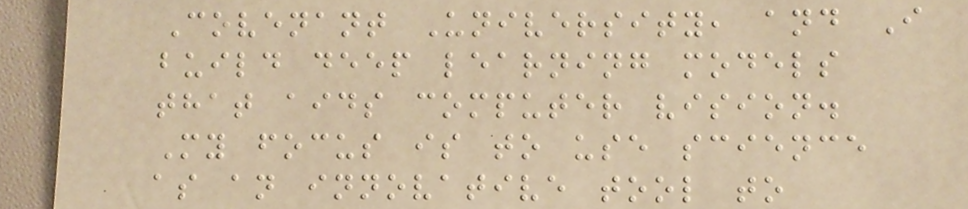Covenant University, and I
build deep learning models
that aids computer vision.
My focus is to use science
as an innovative tool to
